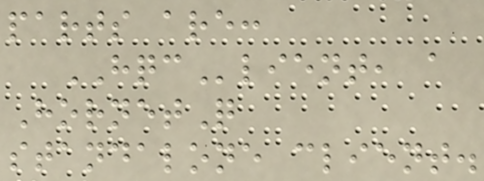parts are:
HQClient, a
HornetQ
standalone client.
